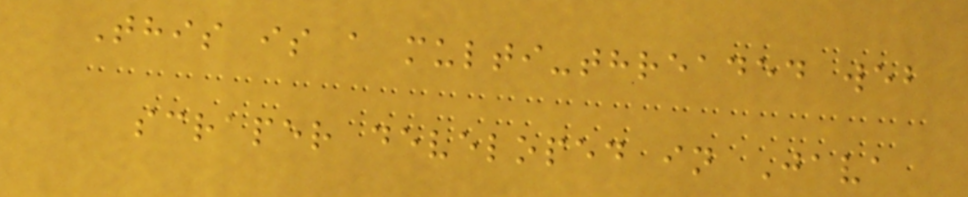This is a multi-threaded web
scraper developed in Java
